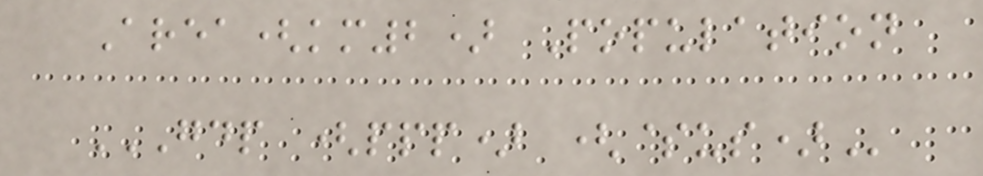Area(km2) Population
GDP (PPP) ($US)
